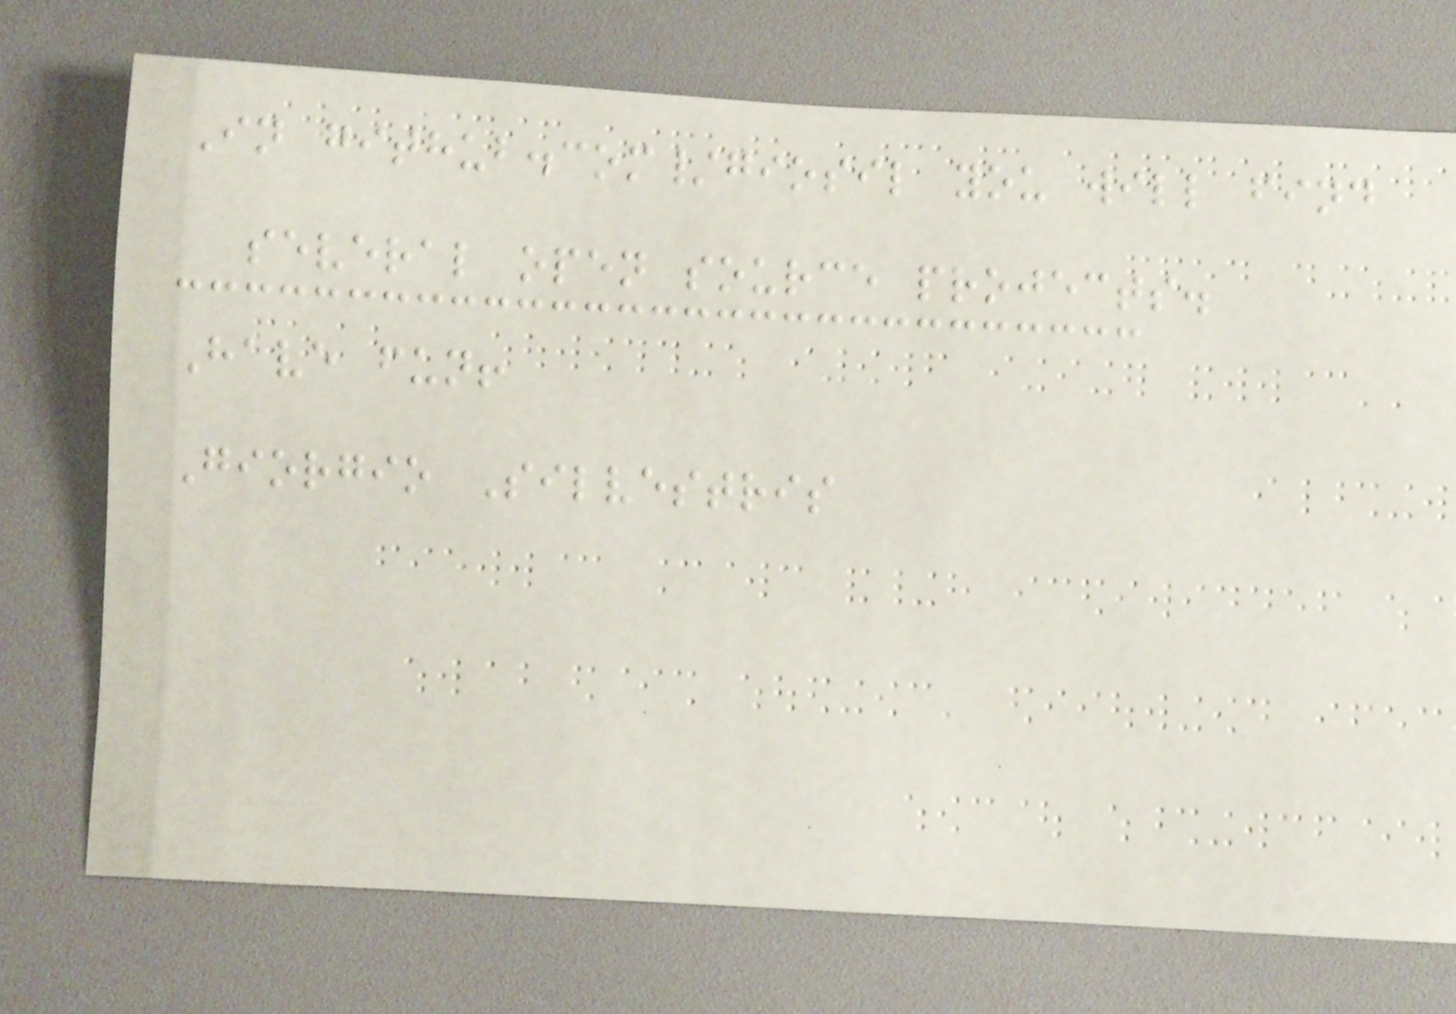In github.com/giosil you will find
several open source projects.
Have fun!
Giorgio Silvestris
